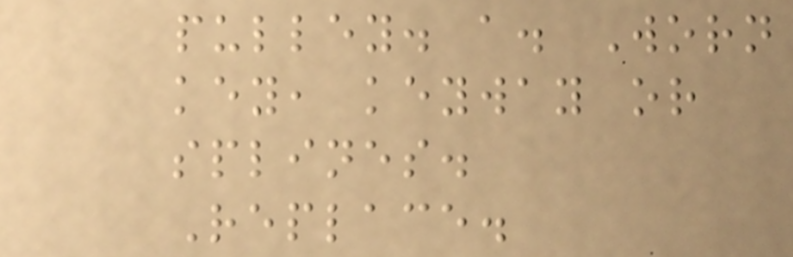pulley. a. Worn
key, keyway or
splines.
Replace.
